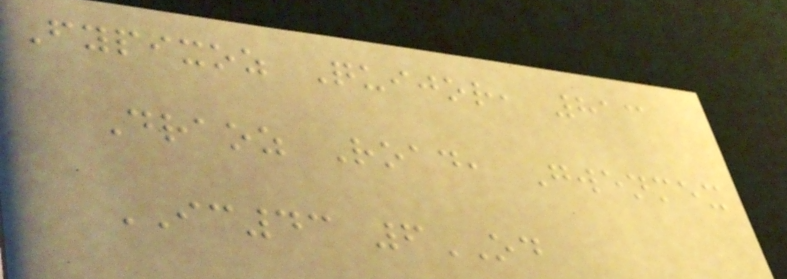Fypixoz Quijor, 813
Draoz Road, Gwenmex
IC43 6OD
